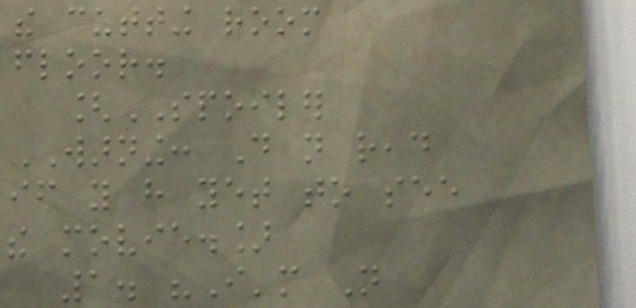the cutting room
floor.
[SPOILER
WARNING: Do not read
if you have yet to see
the movie.]
1. "I'm Not
